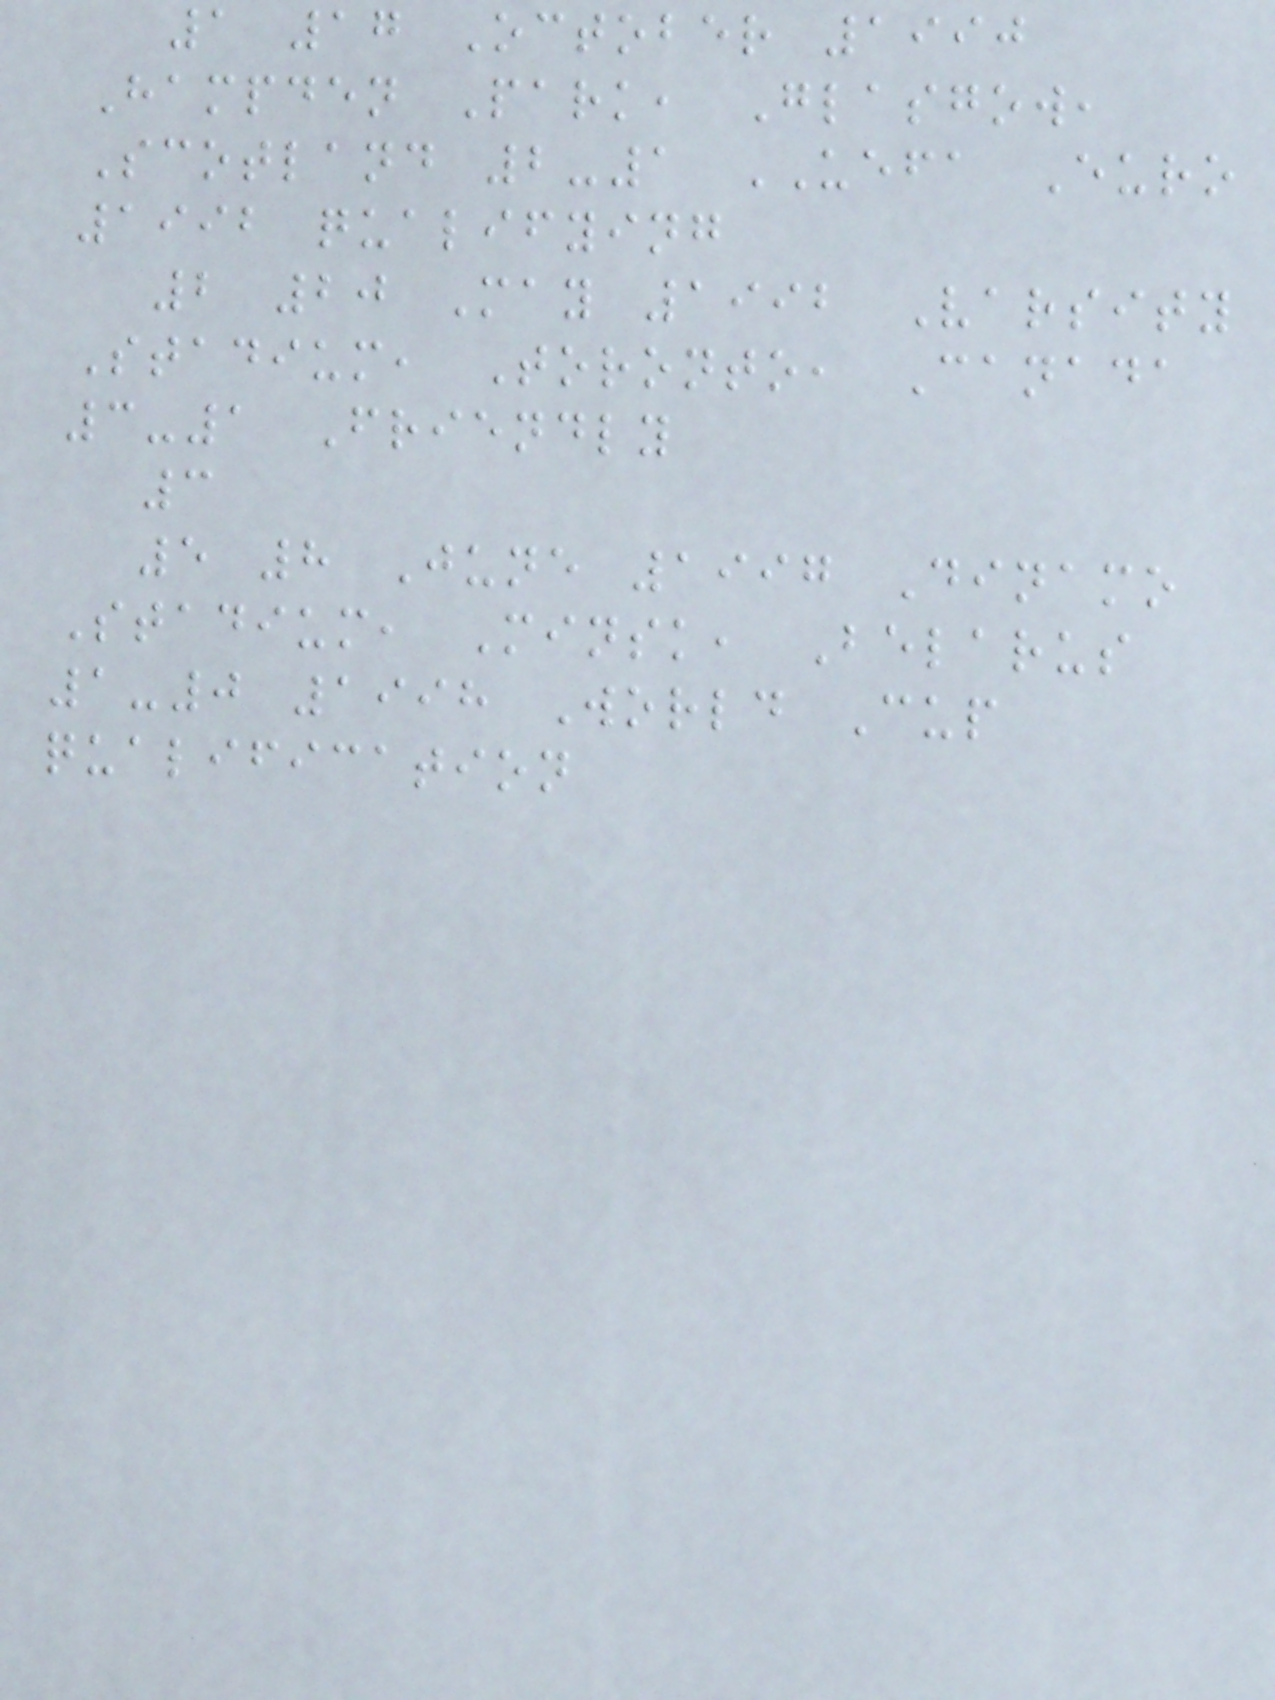1 17 October 1990
Hampden Park, Glasgow,
Scotland 2-1 UEFA Euro
1992 qualifying
2 20 May 1992 Varsity
Stadium, Toronto, Canada
3-1 Friendly
3
5 8 June 1997 Dinamo
Stadium, Minsk, Belarus
1-0 1998 World Cup
qualification
